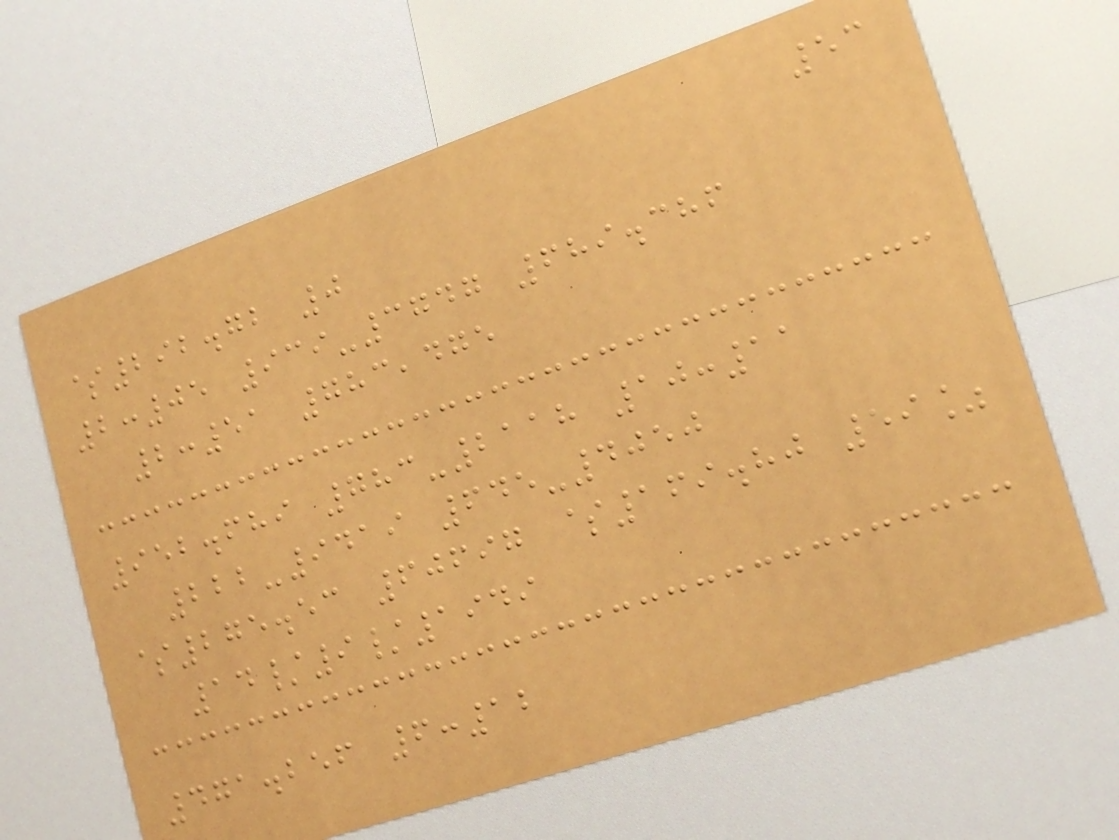53
$292.72 0
2:05 939-3747 689.386
2:51 783,475
952.689 783-2118 10:11
222-9419 645-4050
$275.53 60697 $169.80 59%
14/9/1949
471.256 6:12
